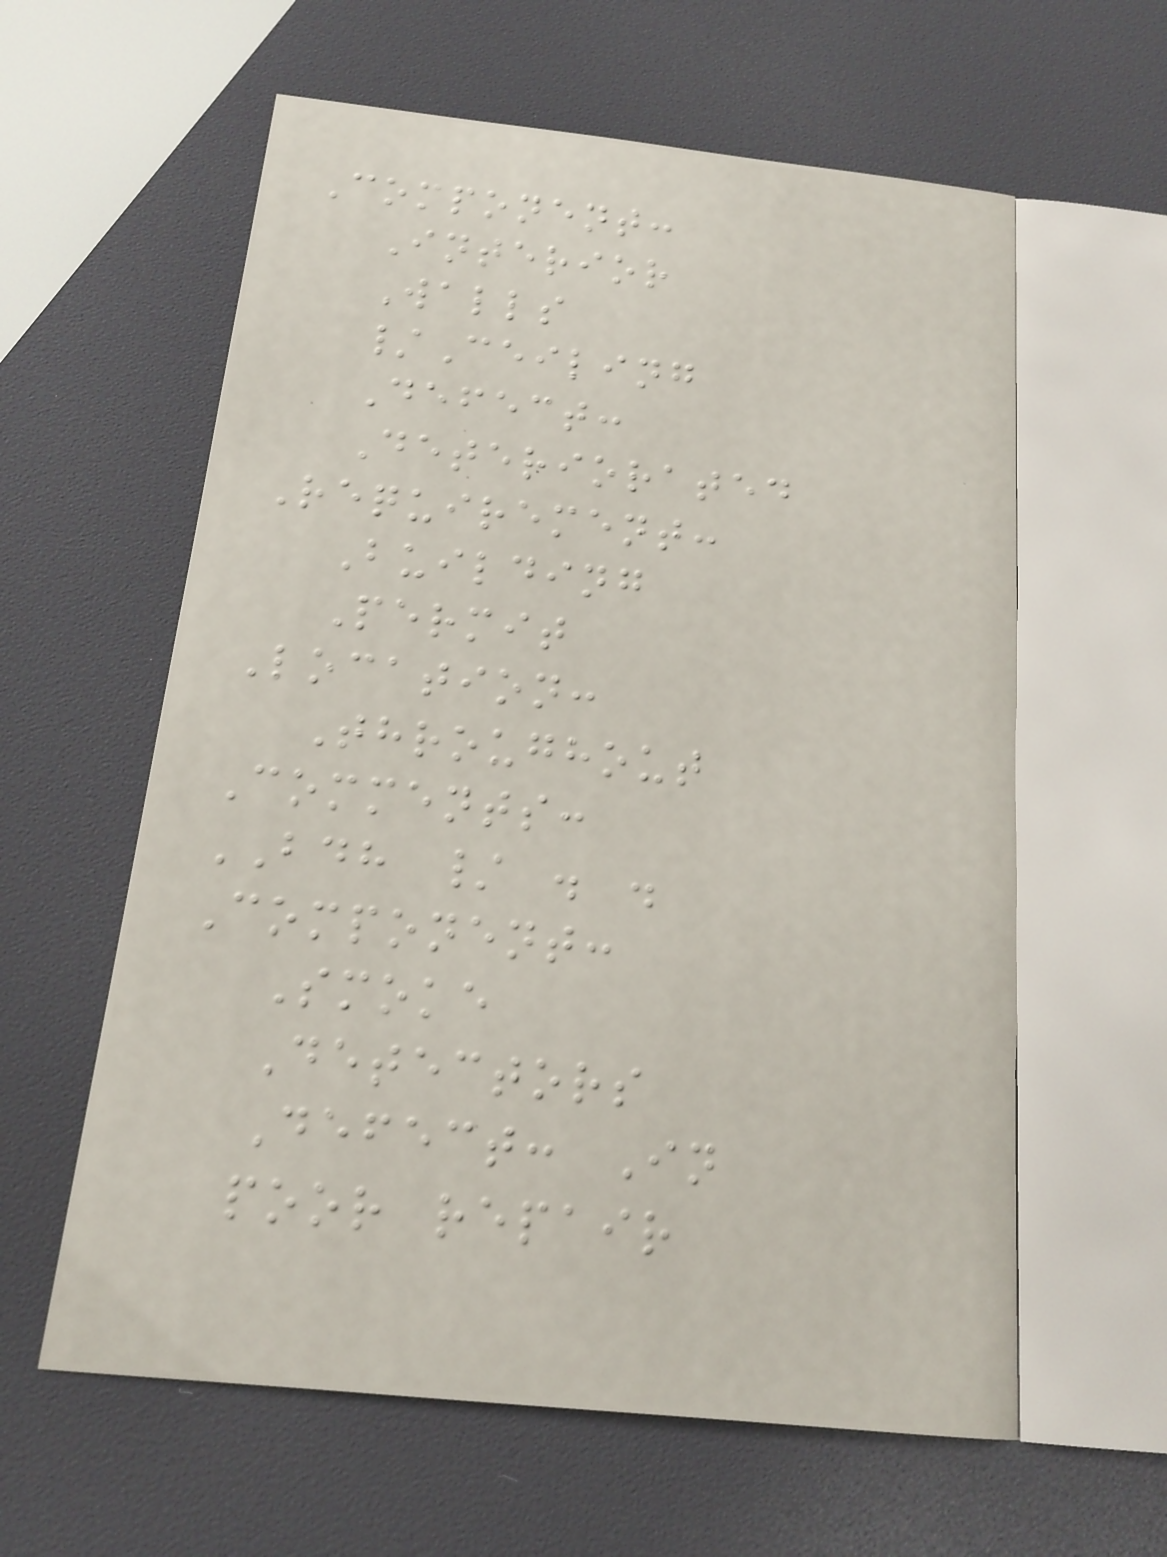Component:
Interior
Walls
/Ceiling
Defect:
Deteriorated
Requirement:
Building
Permit
Location:
Throughout
Comments:
BDH / . .
Component:
Smoke
Detectors
Defect: In
poor repair
